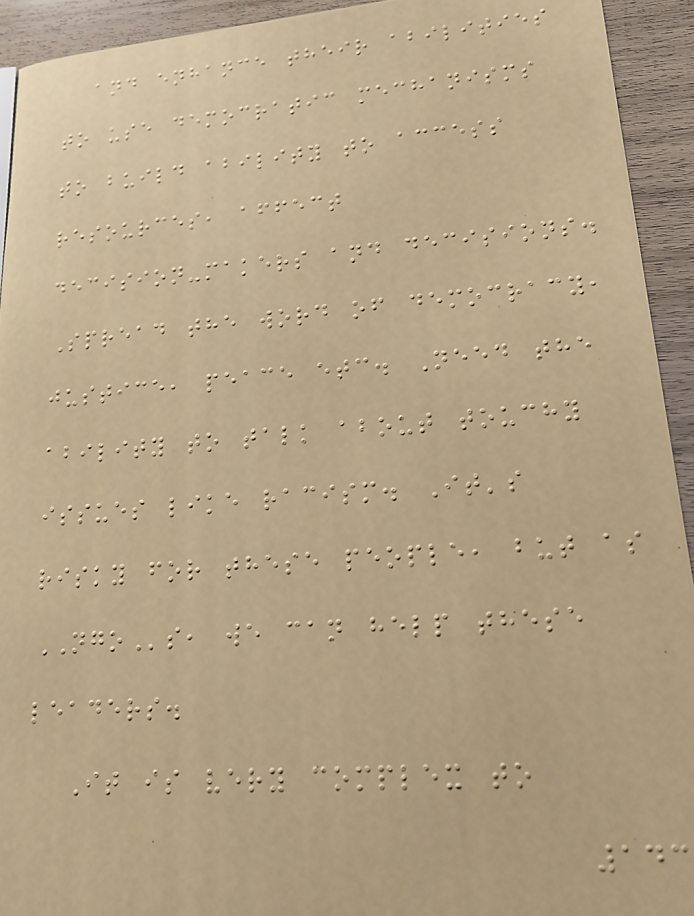and enhance their abilities
to use democratic mechanisms
to build ability to access
resources, affect
decision-makers and decisions.
Spread the word of democracy,
justice, peace etc. Need the
ability to talk about touchy
issues like racism. It's
risky for these people, but as
NGOs, we can help these
leaders.
It is very complex to
143
